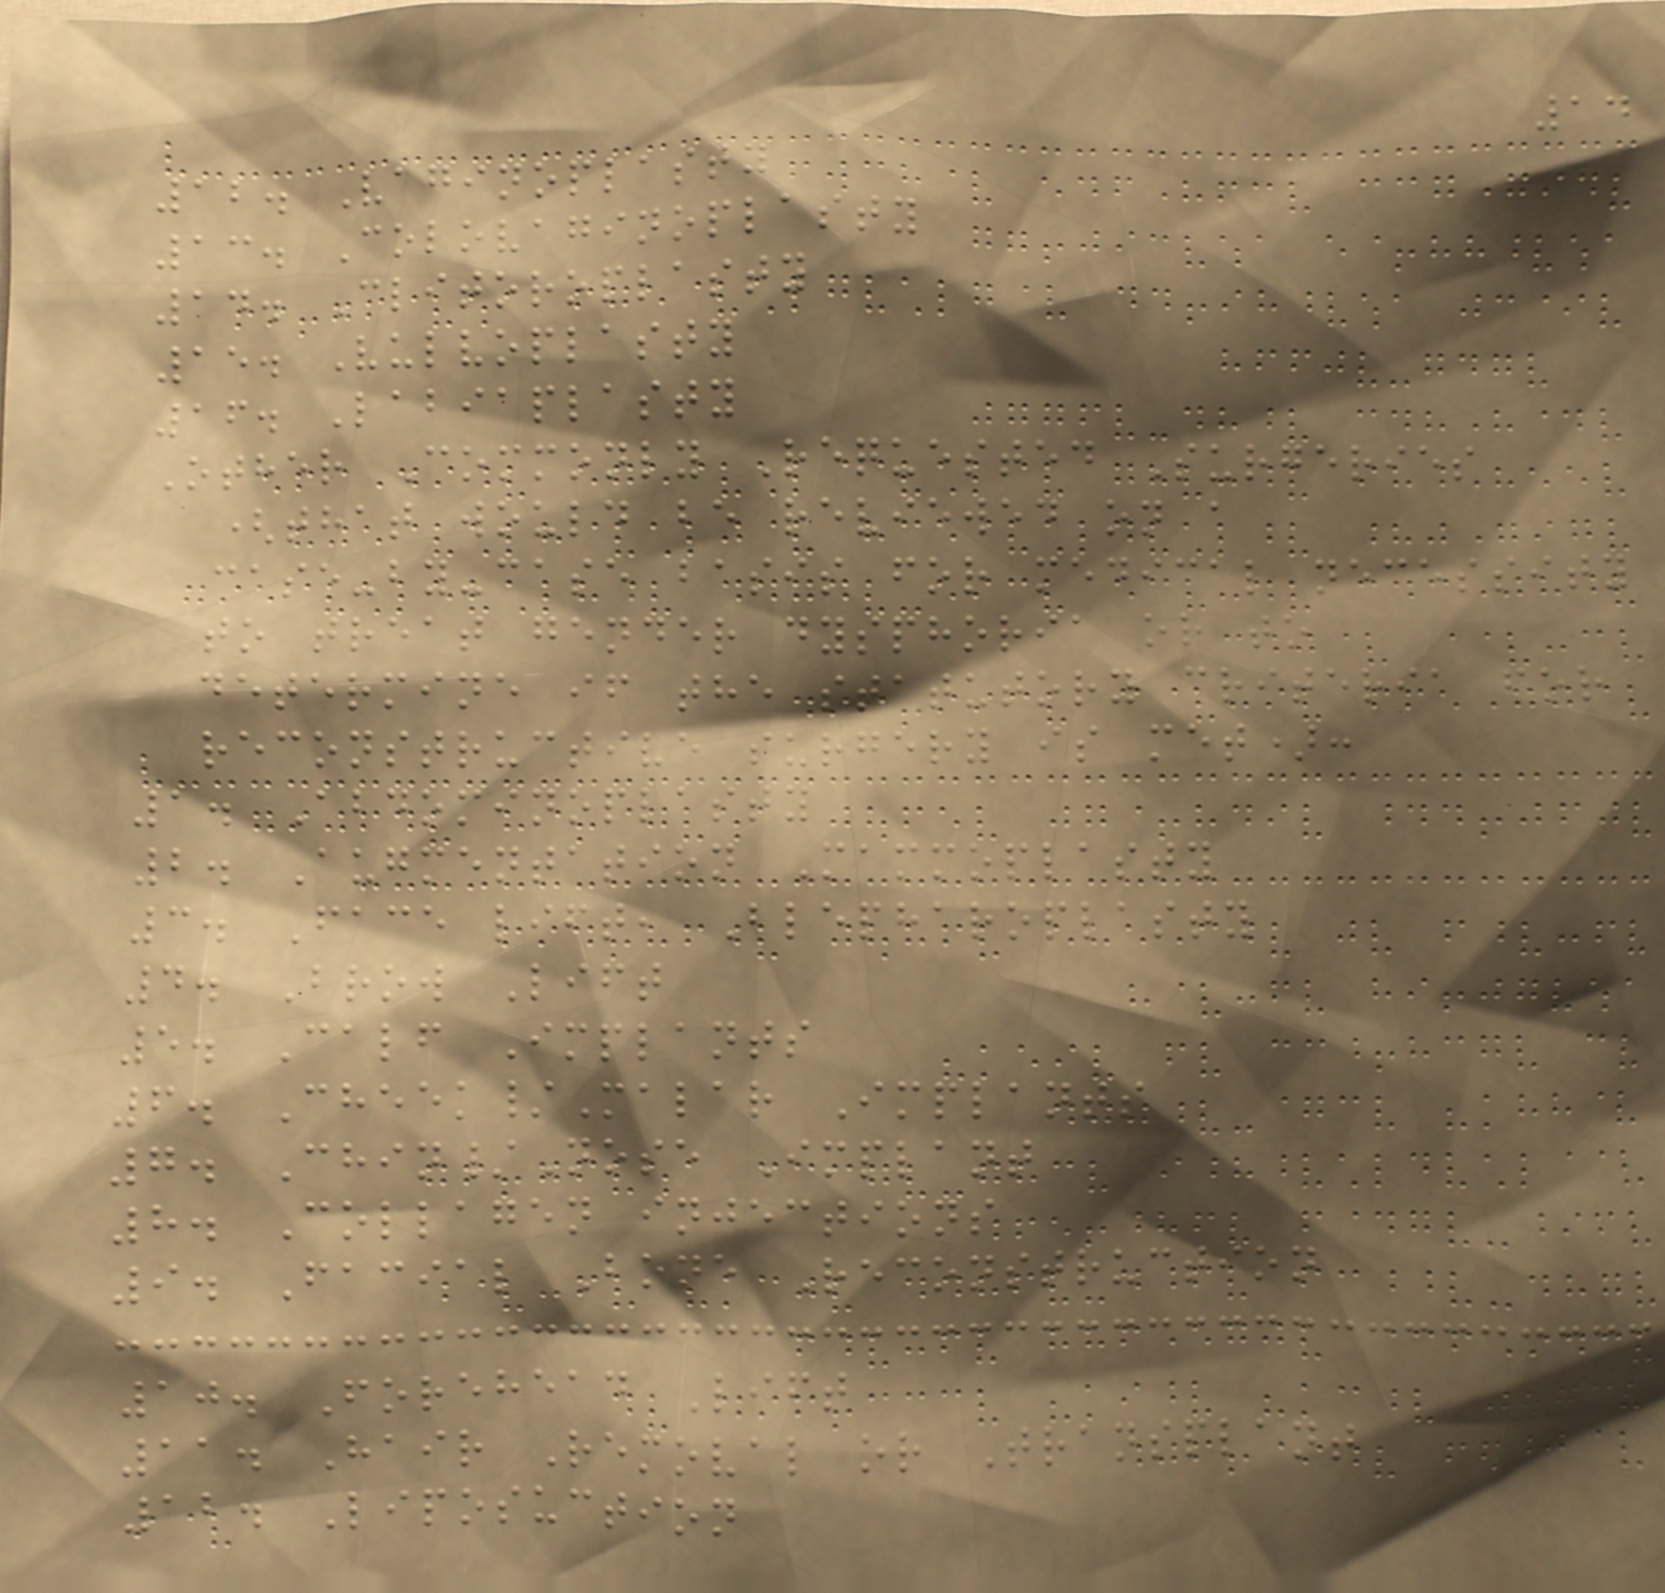14
12. Vaginoplasty
13. Colovaginoplasty
14. Clitoroplasty
15. Vulvoplasty
16. Labiaplasty
Other Commonly Requested Surgeries
(that would be reviewed on a
case-by-case basis for medical necessity
to treat gender dysphoria or to
determine if the statutory criteria for
reconstructive surgery is met):
1. Abdominoplasty
2. Augmentation Mammoplasty
3. Face lift, Blepharoplasty
4. Brow Lift
5. Calf Implants
6. Cheek/Malar Implants
7. Chin/Nose Implant
8. Collagen injections
9. Facial Bone Reconstruction
10. Forehead Lift
11. Hair Removal or Transplant
12. Liposuction
